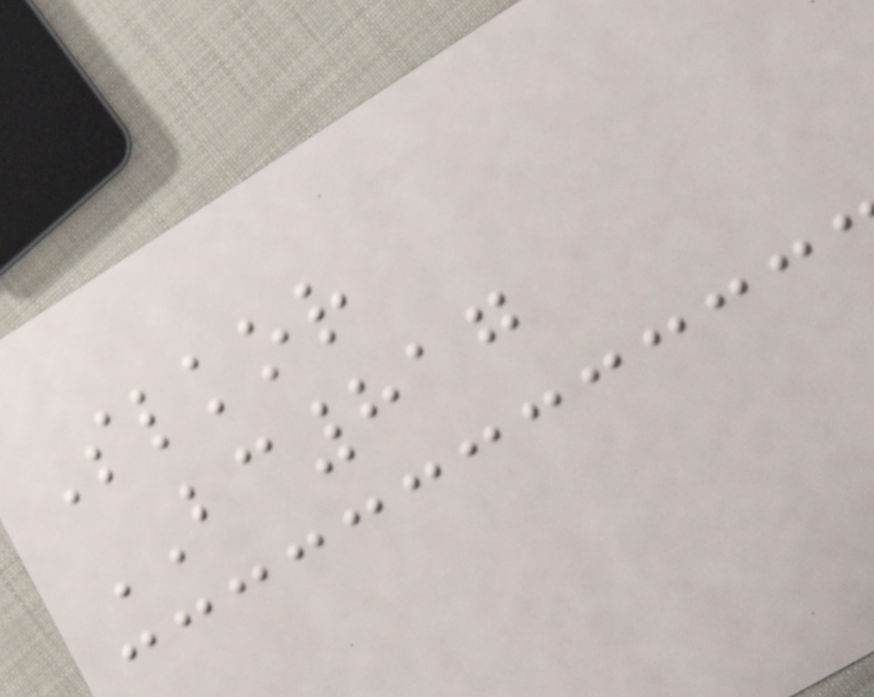Slkor
BC817
